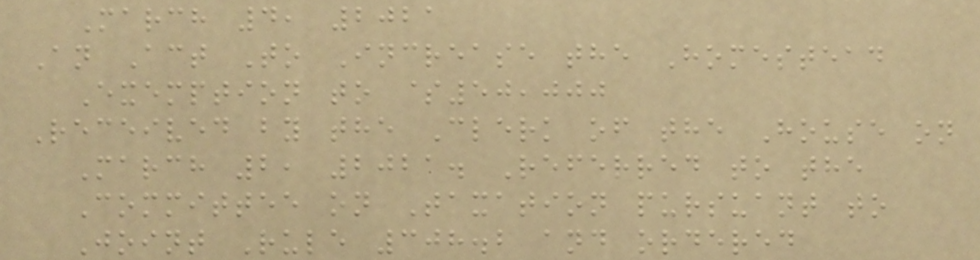March 4, 2021
An Act To Increase the Homestead
Exemption to $50,000
Received by the Clerk of the House on
March 2, 2021. Referred to the
Committee on Taxation pursuant to
Joint Rule 308.2 and ordered
